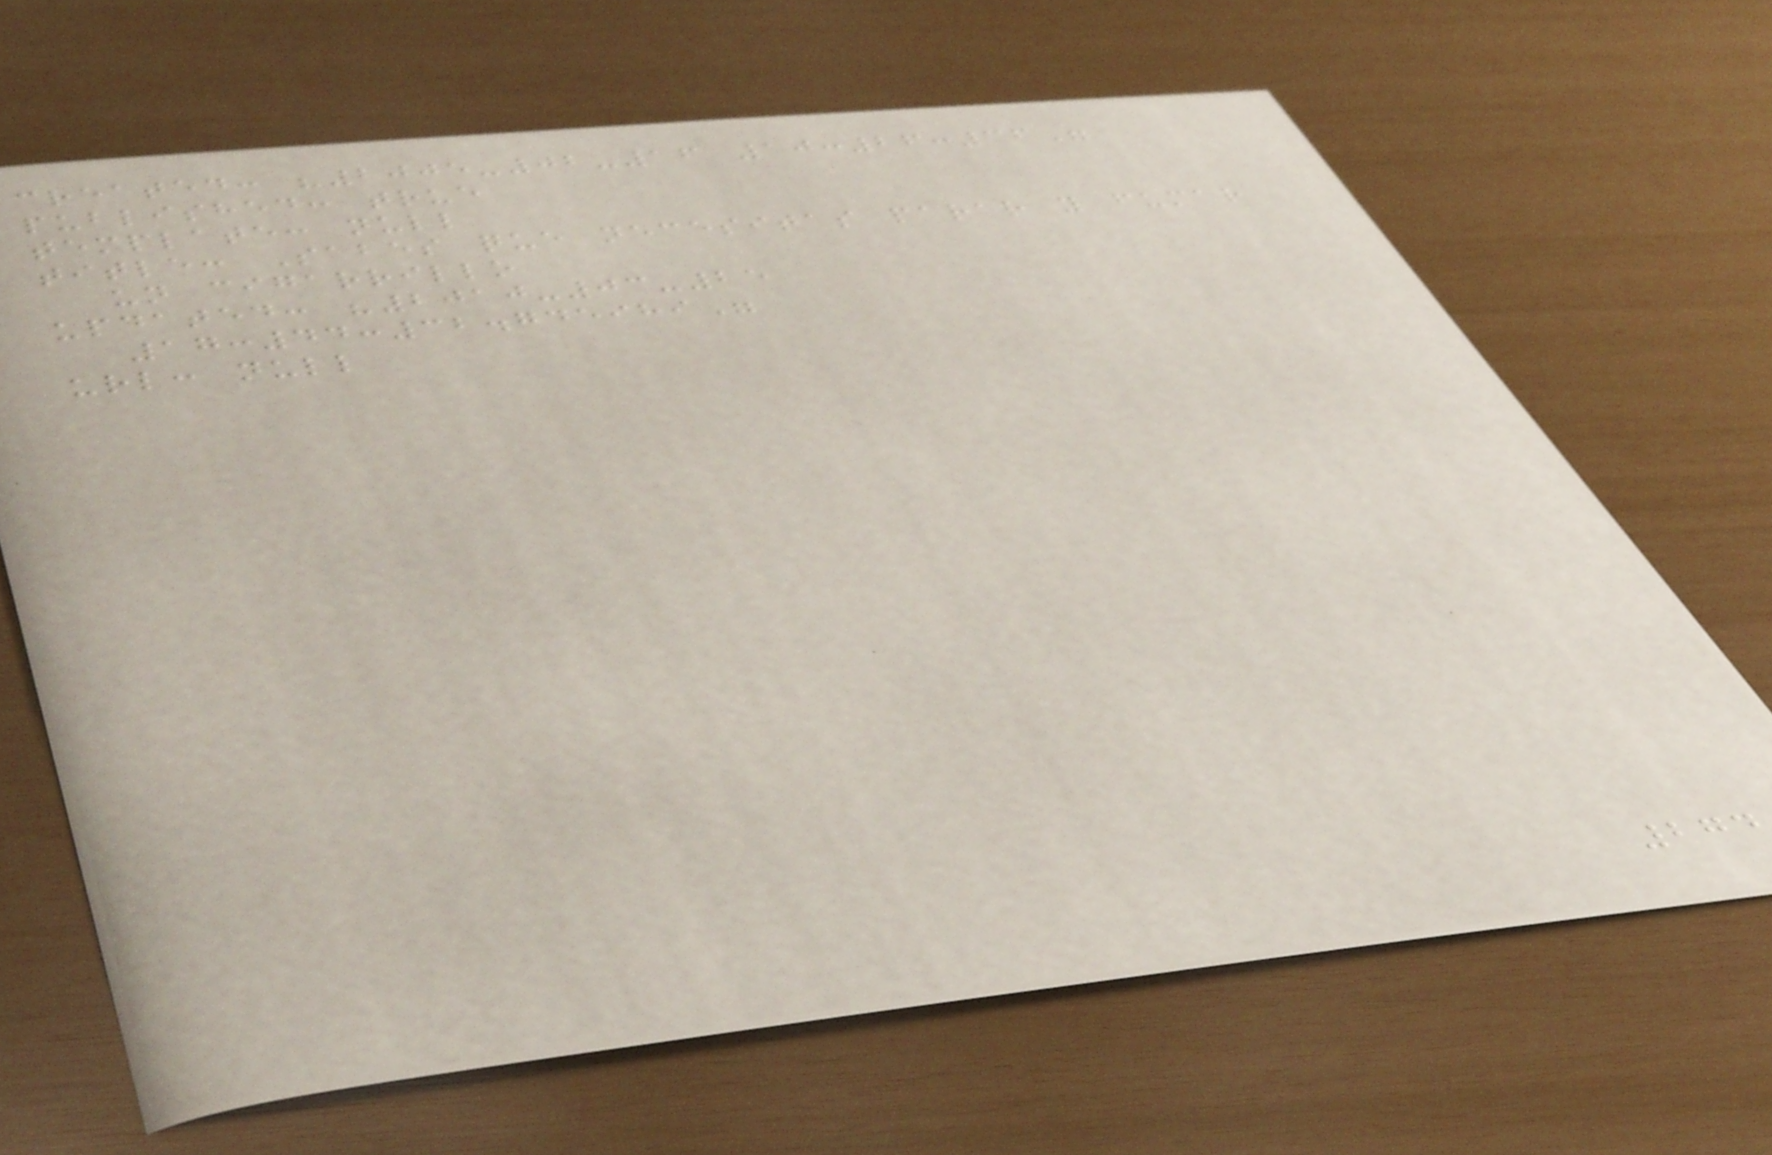created: "2005-02-16 10:26:36"
published: true
template: null
title: Sabes que necesitas parar y fumar
un cigarrillo
updated: "2010-03-25
17:44:32.745989"
url: null
274
